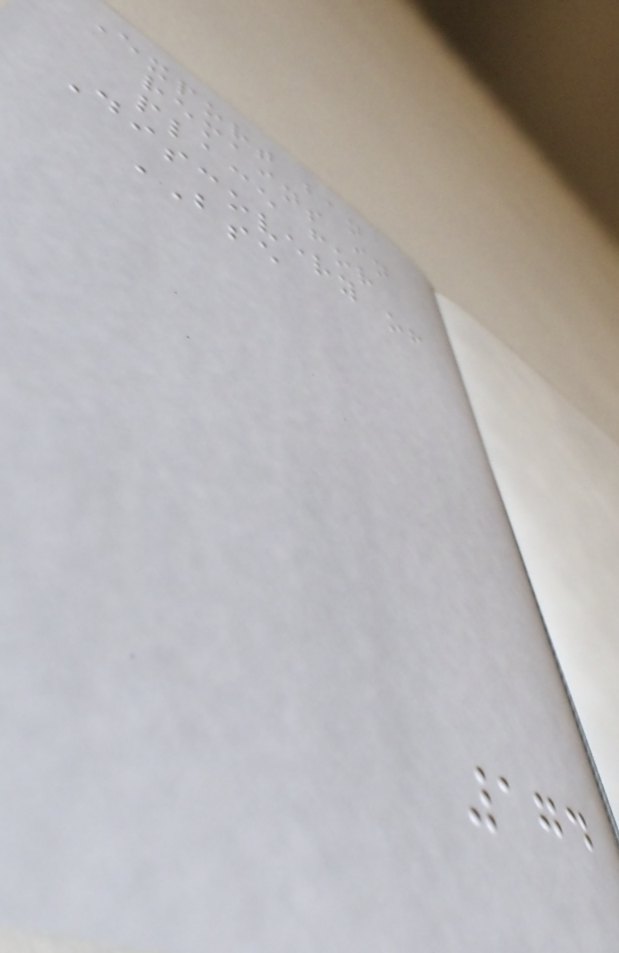Export ban
remains in
place for
Discovery of
BSE
174
